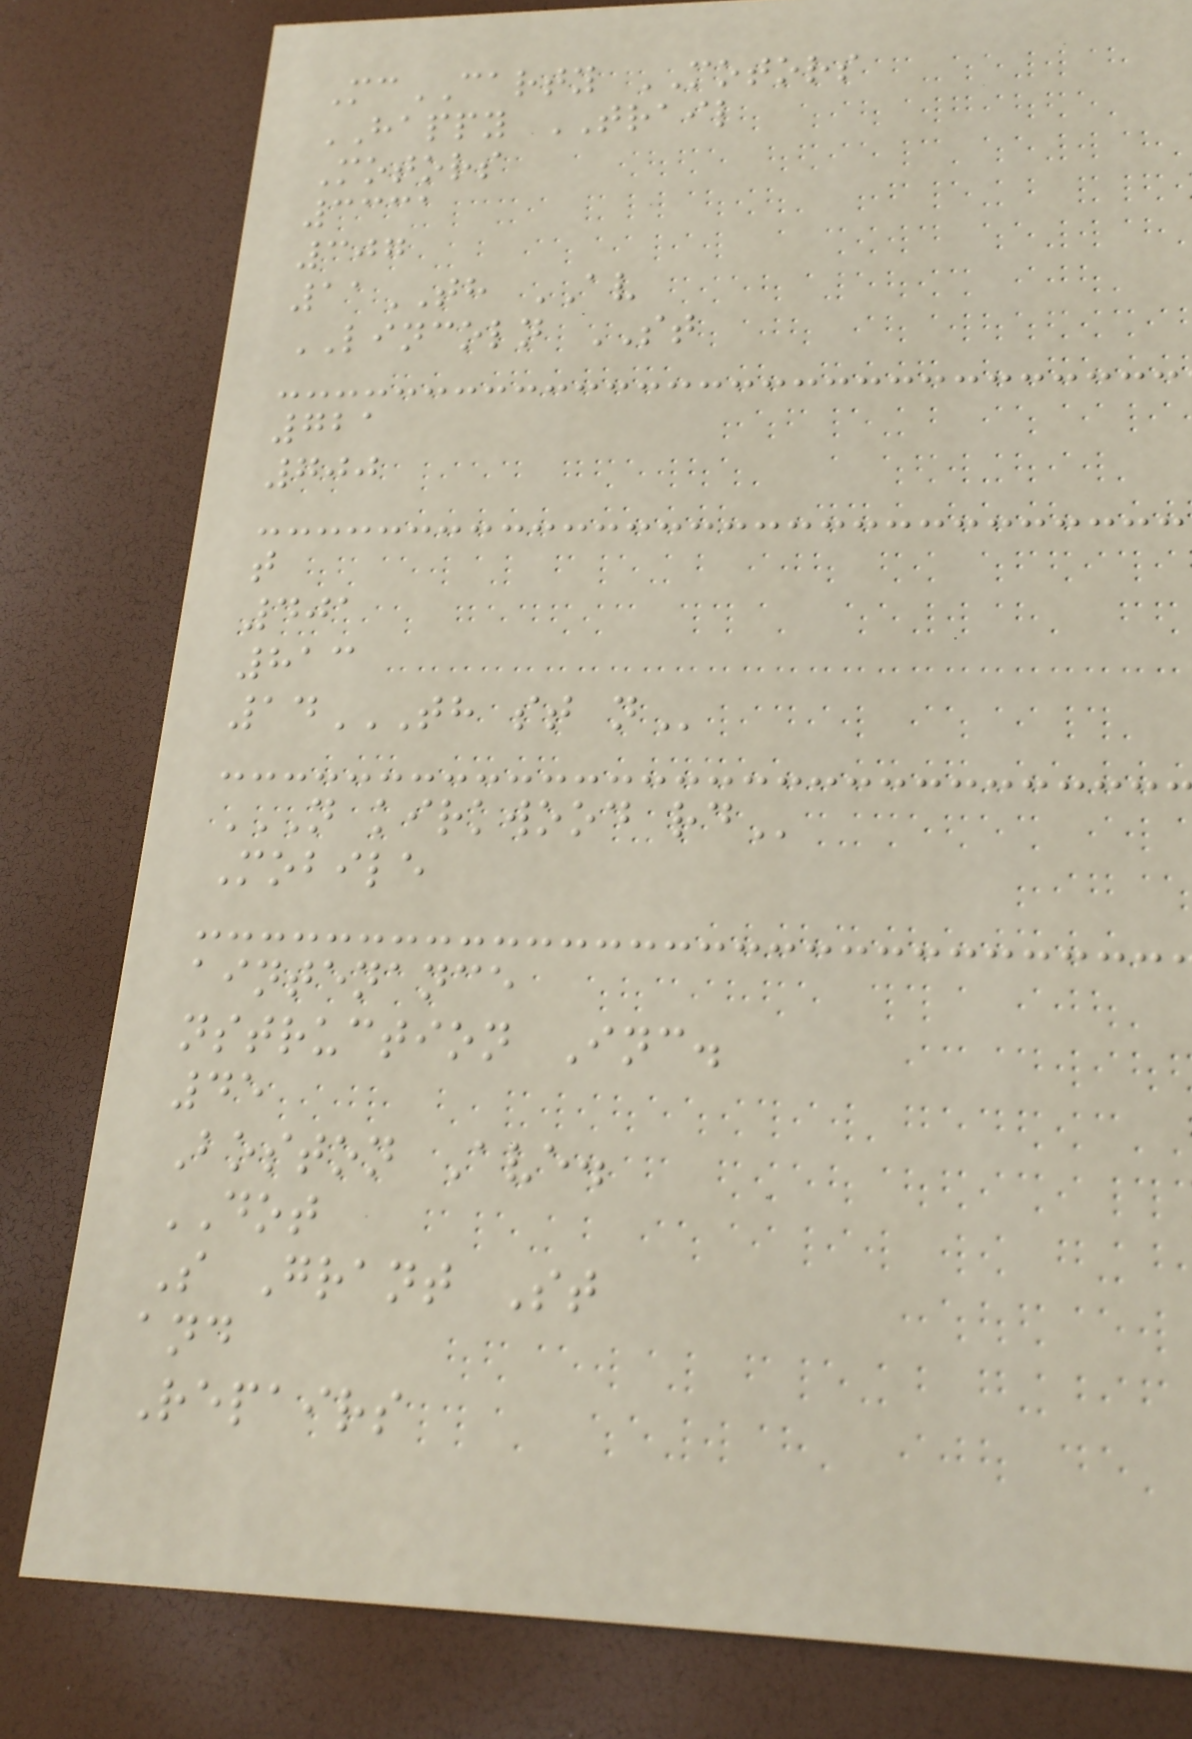McCARTY MOTORS
HAPPY TRAIL
Motors
3331
307
11TH AV
LINCOLN ST
721
700
t
401
813
14TH ST N
N KIRKWOOD RD
Mobile
aintenance
nstruction Inc.
45
Boston Ave.
DOT
S Grant St
and
Repairs
